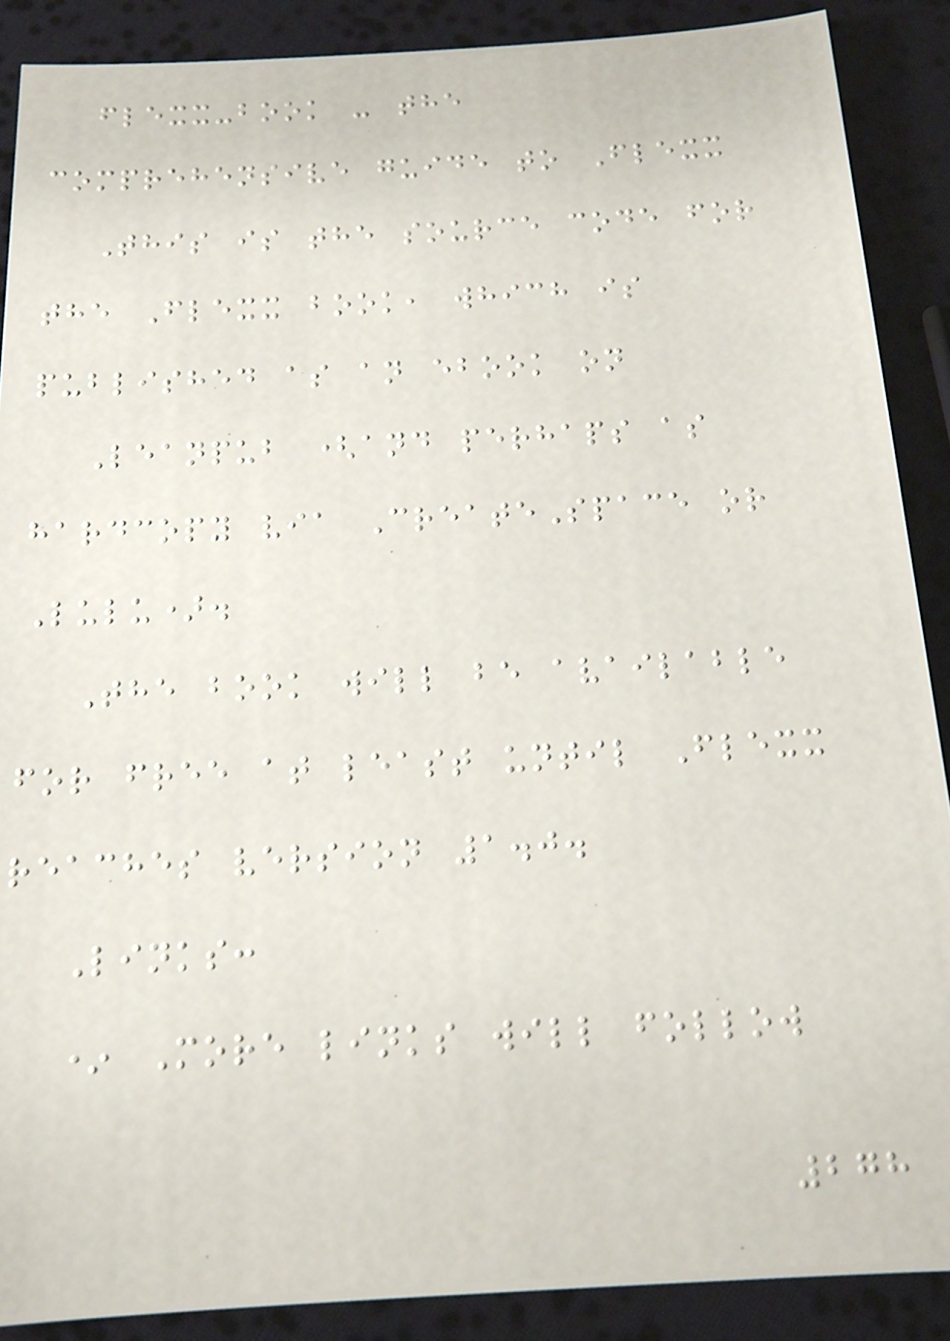flexx-book - the
comprehensive guide to Flexx
This is the source code for
the Flexx book, which is
published as an ebook on
Leanpub (and perhaps as
hardcopy via CreateSpace or
Lulu).
The book will be available
for free at least until Flexx
reaches version 1.0.
Links:
* More links will follow
278
